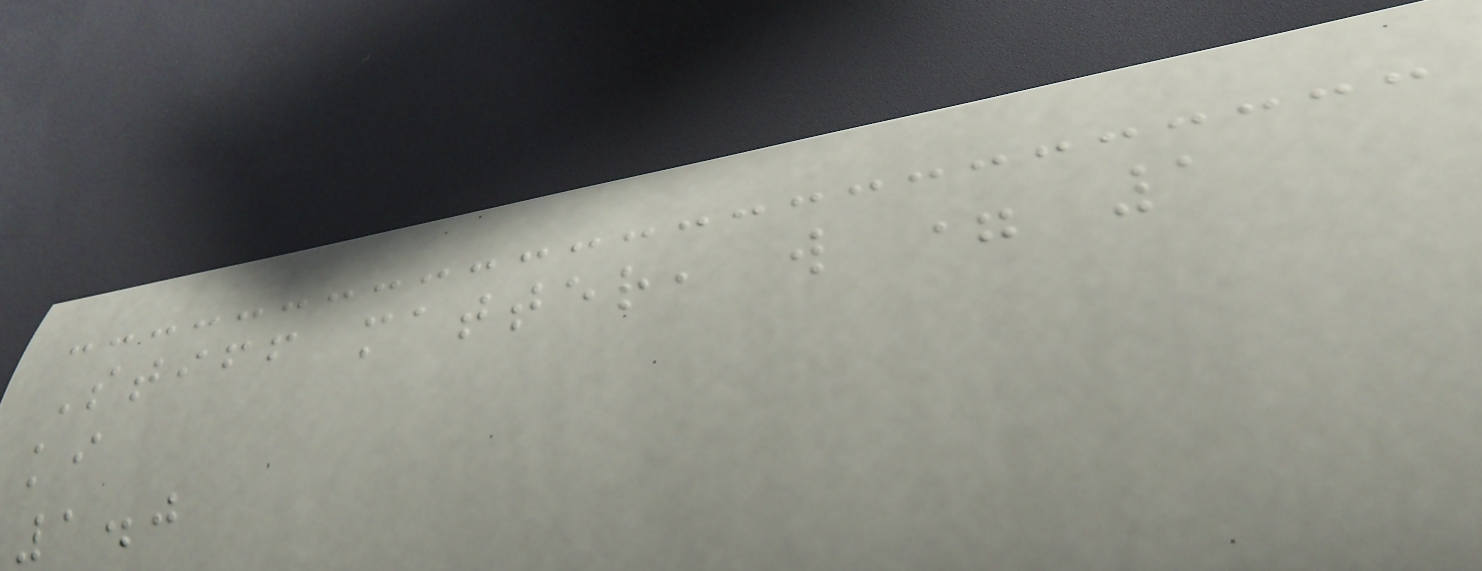Stiff matter, w = 1
ki
1.0
